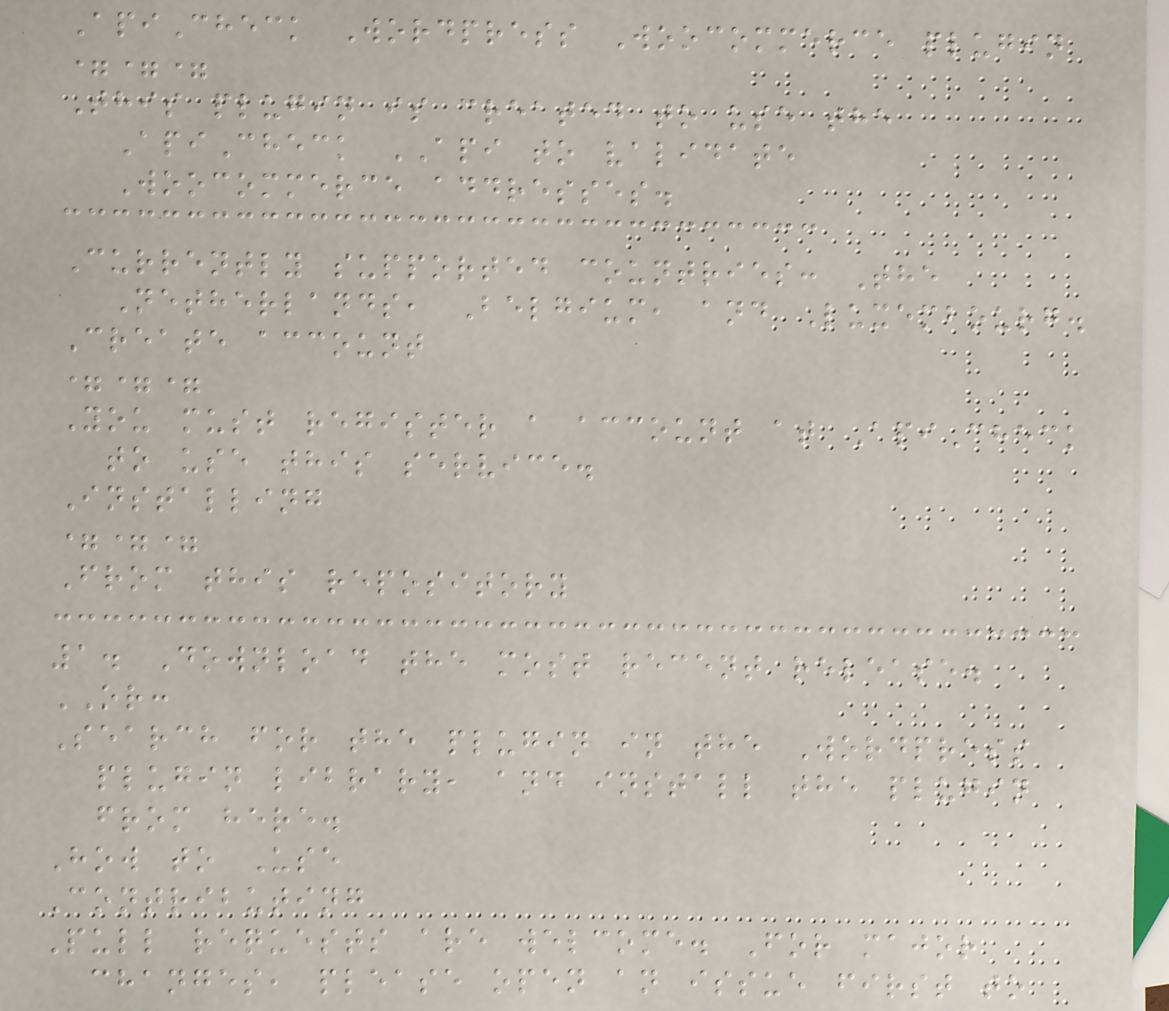ApiCheck Wordpress Woocommerce plugin
===
This plugin is created to use the
ApiCheck API to validate
Woocommerce addresses.
Currently supported countries: The
Netherlands, Belgium, and Luxembourg.
Create account
===
You must register a account at ApiCheck
to use this service.
Installing
===
From this repository
1. Download the most recent release.
OR:
Search for the plugin in the Wordpress
plugin library, and install the plugin
from here.
How to Use
Contributing
Pull requests are welcome. For major
changes, please open an issue first to
